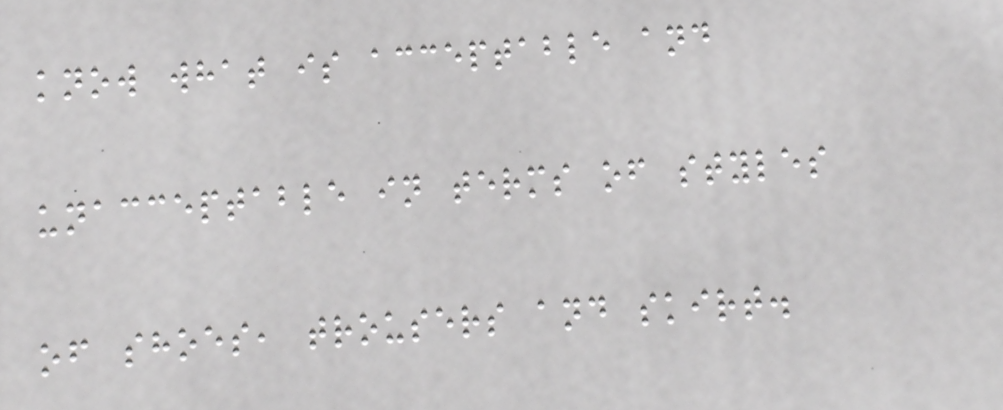know what is acceptable and
unacceptable in terms of styles
of shoes, trousers and skirt.
